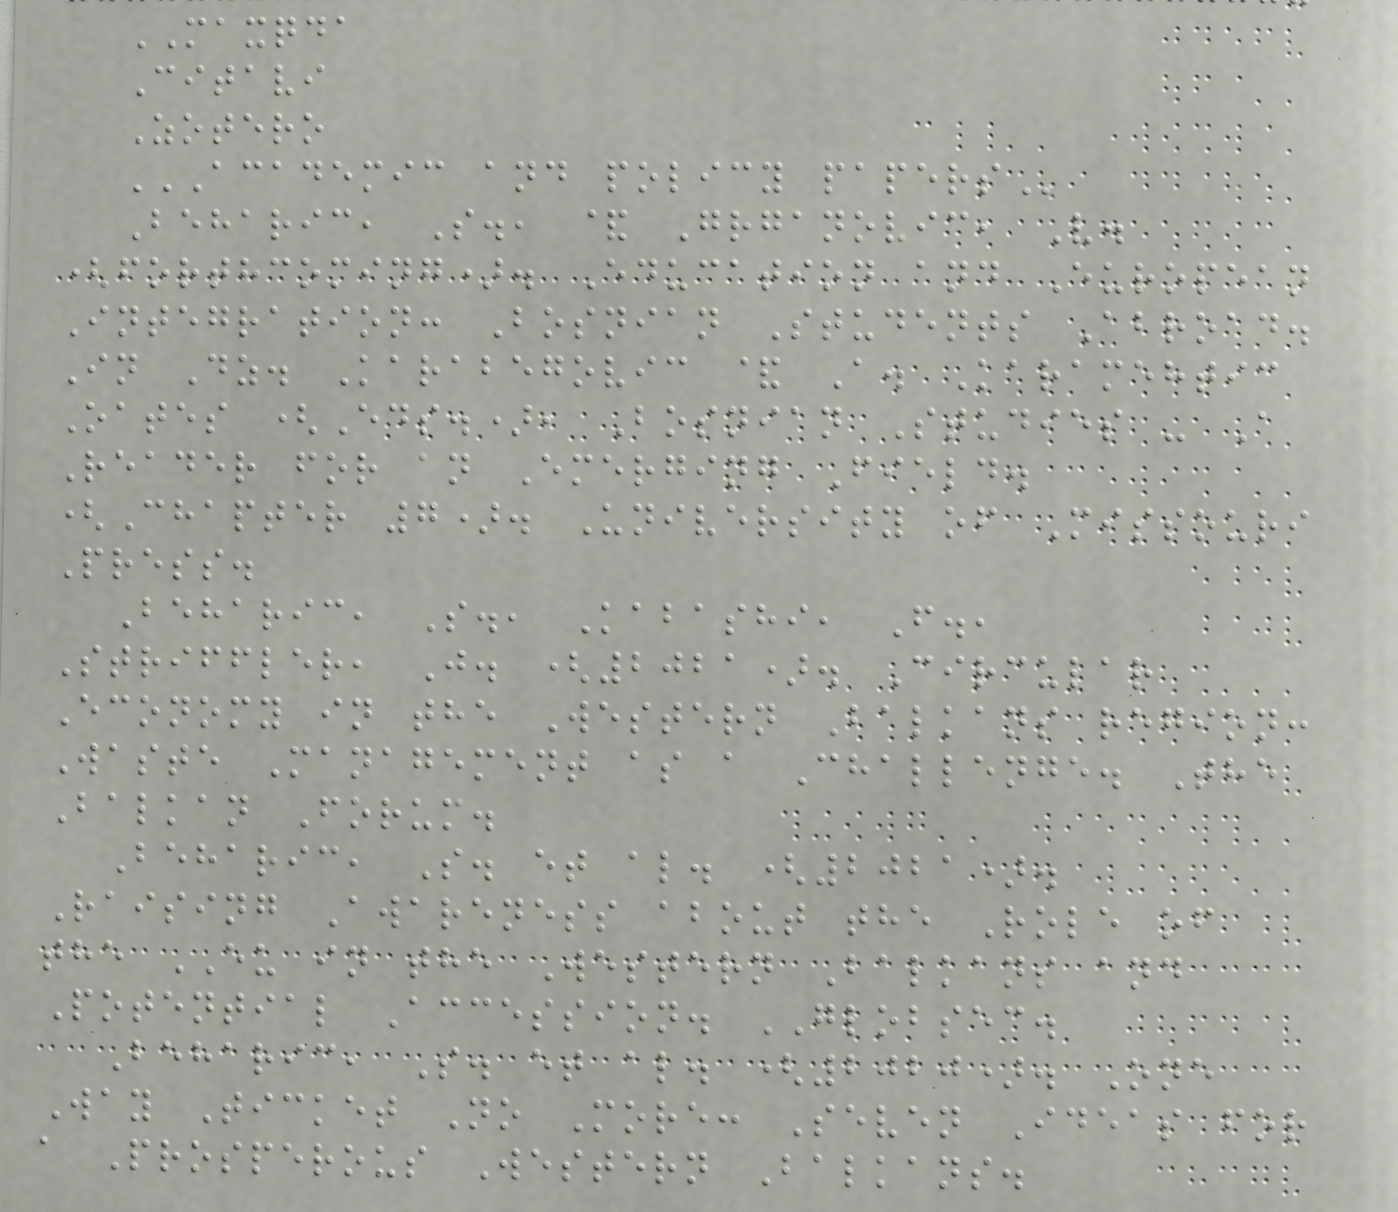MAXQDA
Citavi
Zotero
ACADEMIC AND POLICY PAPERS
Beharic, S., & Grganovic, V.
(forthcoming). Education and European
Integration: Bosnian Students Abroad.
In Dz. Karabegovic & A. Karamehtic
Oates (Eds.), Bosnian Studies - A
Reader for an Emerging Field.
(Chapter 7). University of Missouri
Press.
Beharic, S., Kabashi, F.,
Striffler, J. (2021). Circular
Economy in the Western Balkans region:
Waste Management as a Challenge. The
Balkan Forum.
Beharic, S. et al. (2021).
Raising Awareness about the Role of
the EU in the Western Balkans and
Potential Accession. GLOBSEC.
Beharic, S. et al. (2020). One
Way Ticket No More: Seven Ideas for
a Prosperous Western Balkans.
